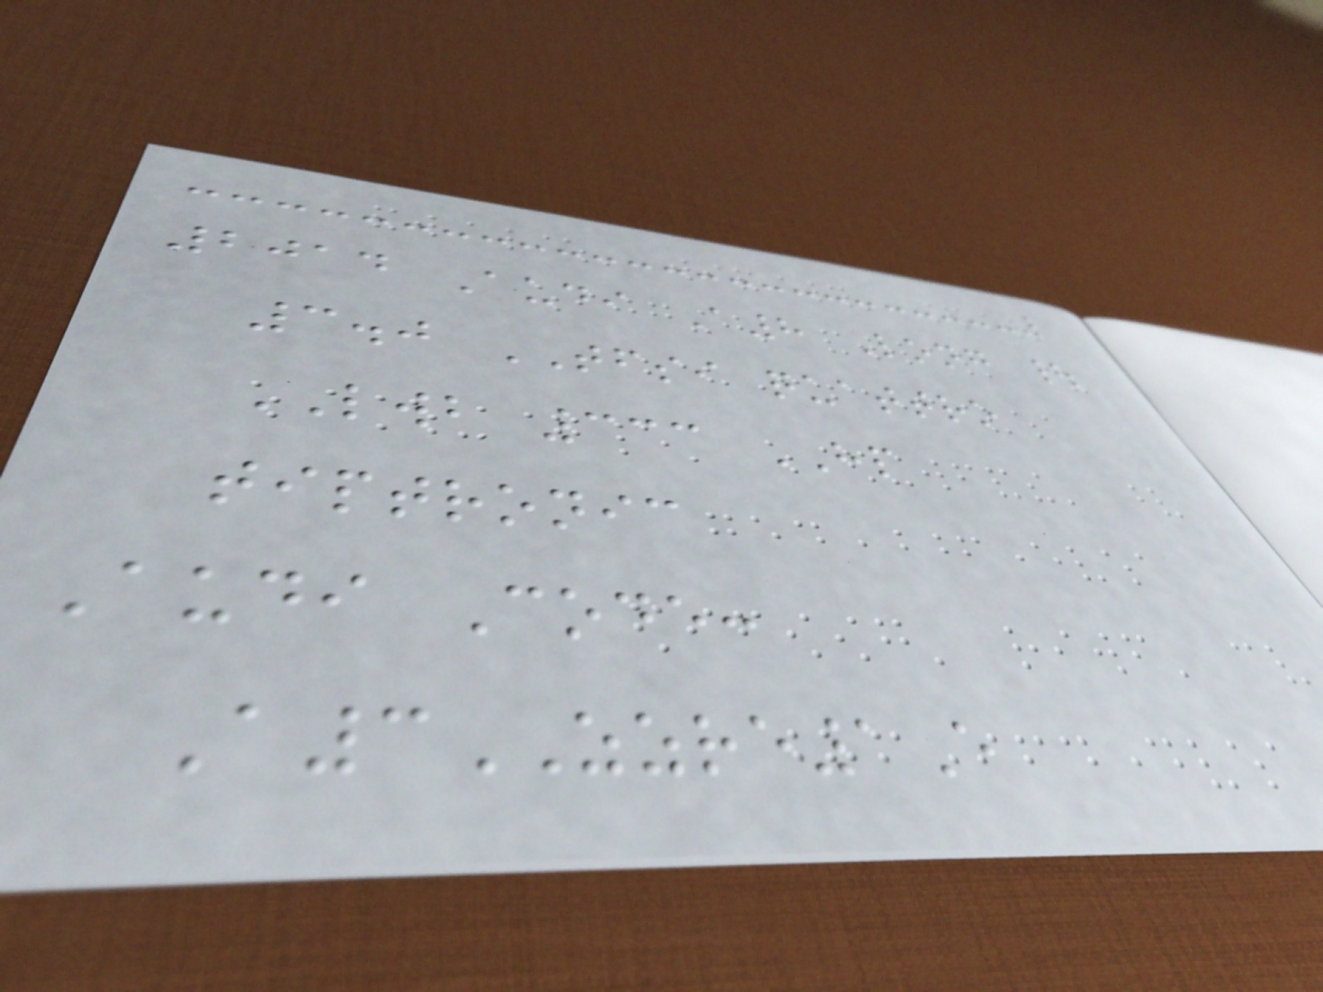2014 Audi A8 Long |
3.0 TFSI quattro
LWB 333 HP
tiptronic
Audi Code:
A3ZZRE1E
